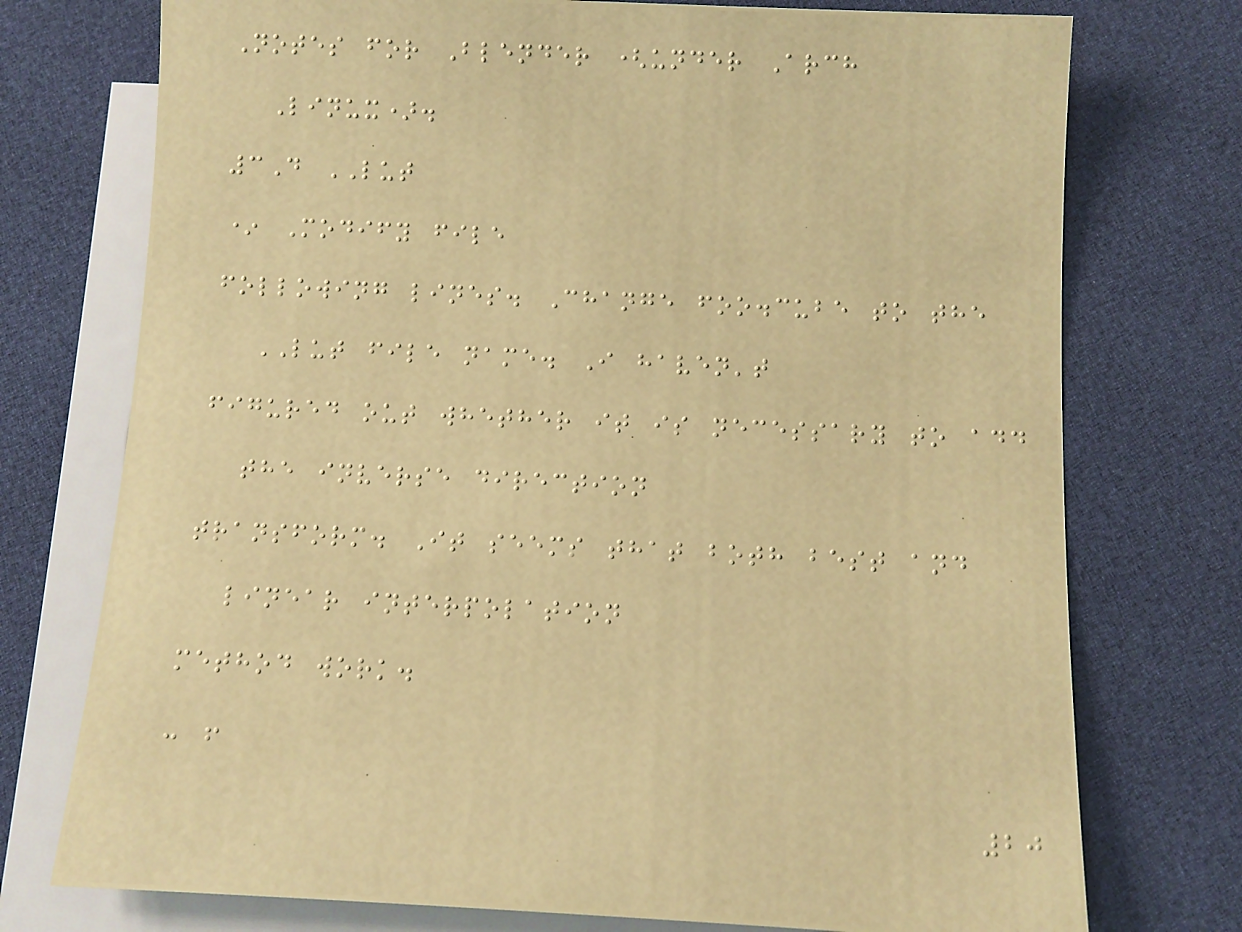Notes for Blender (under Arch
Linux).
3D LUT
* Modify file
following lines. Change foo.cube to the
LUT file name. I haven't
figured out whether it is necessary to add
the inverse direction
transform. It seems that both best and
linear interpolation
method work.
- !
20
